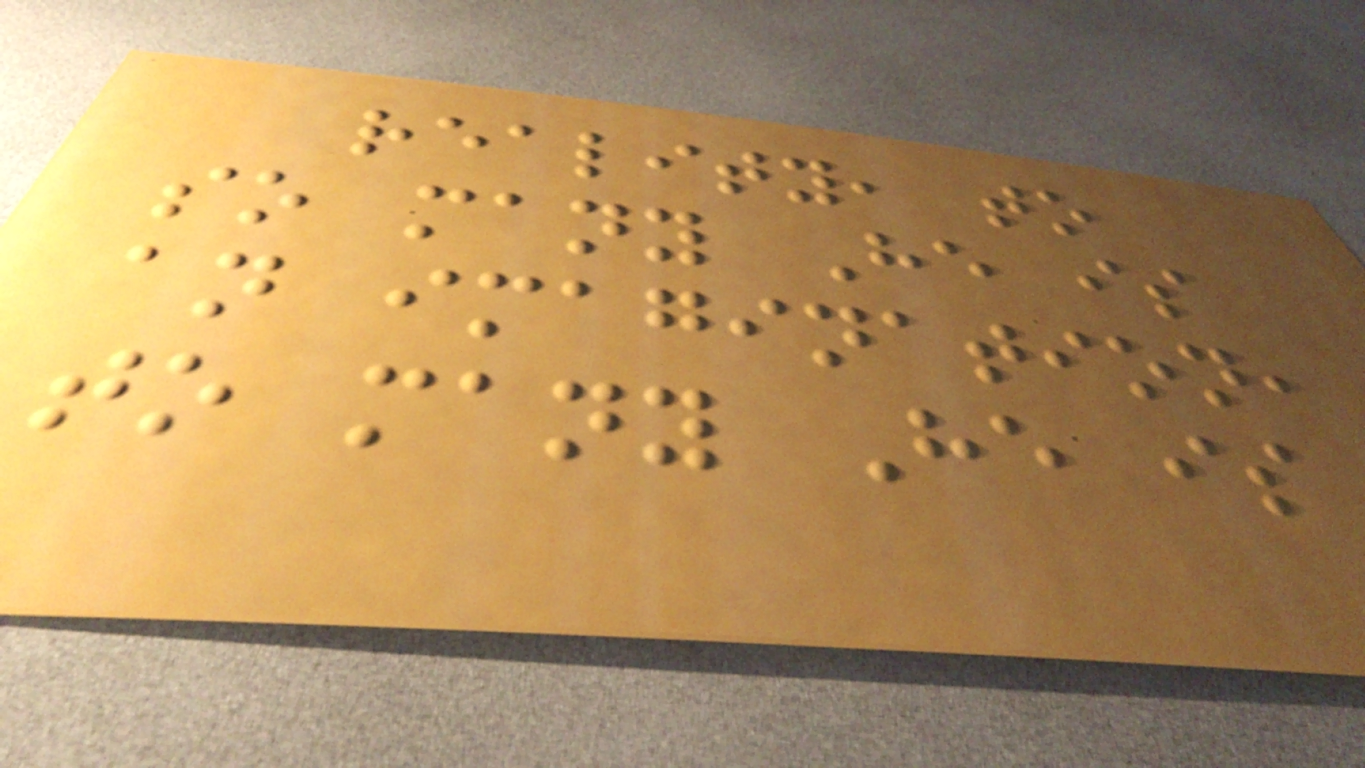reality, to
so many He is
an imagination,
to many He is
